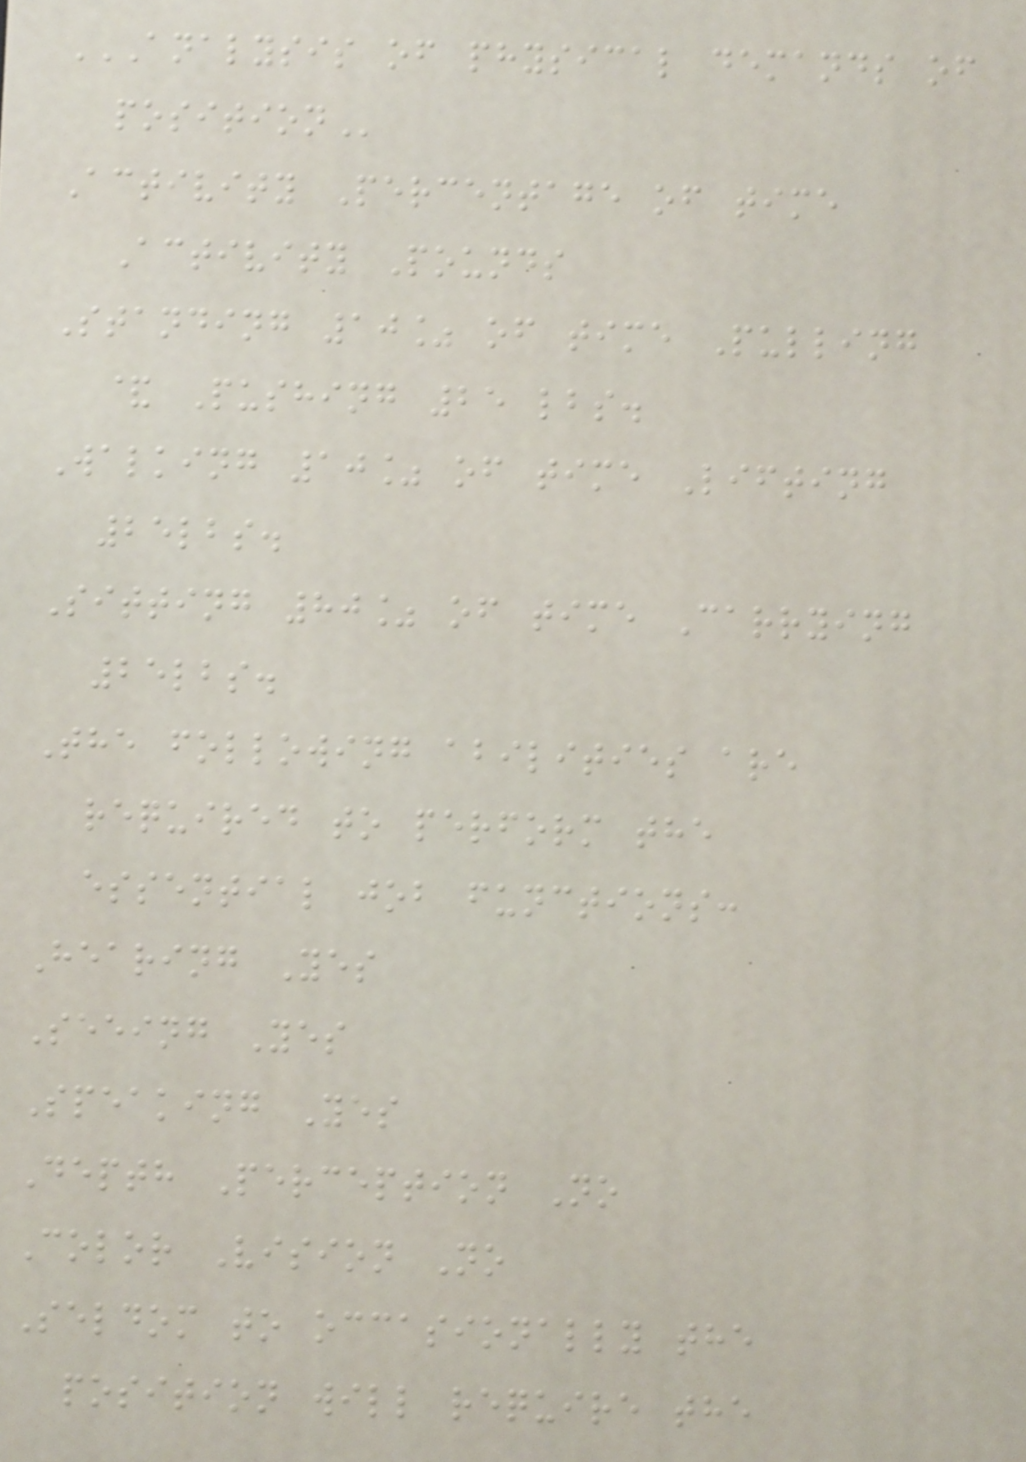ANALYSIS OF PHYSICAL DEMANDS OF
POSITION
Activity Percentage of time
Activity Pounds
Standing 10% of time Pulling
& Pushing 25 lbs.
Walking 10% of time Lifting
25lbs.
Sitting 80% of time Carrying
25lbs.
The following abilities are
required to perform the
essential job functions:
Hearing Yes
Seeing Yes
Speaking Yes
Depth Perception No
Color Vision No
Seldom to occasionally the
position will require the
